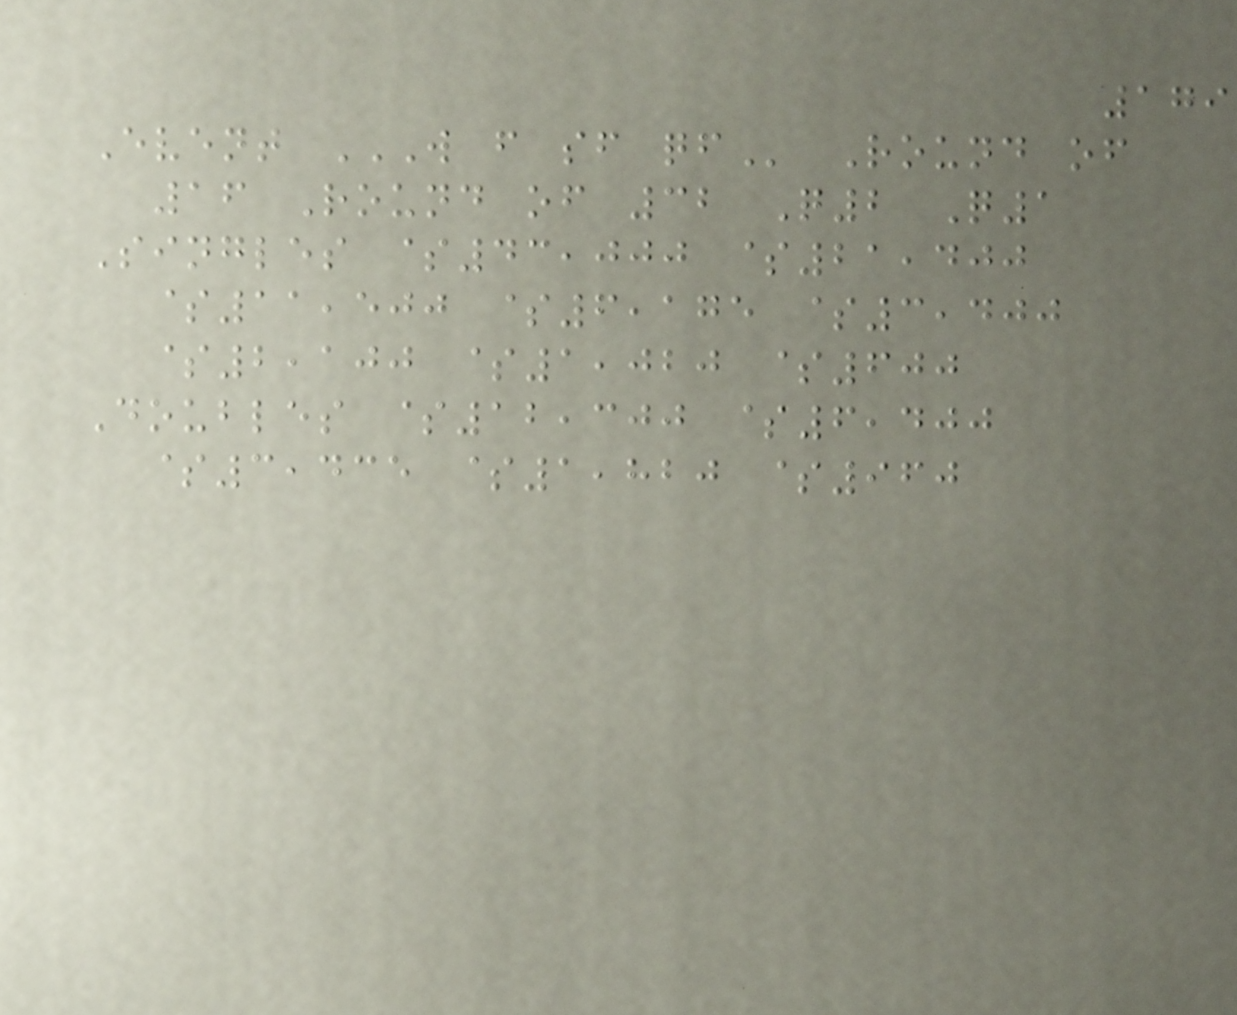179
Event W F SF QF Round of
16 Round of 32 Q2 Q1
Singles $43,000 $21,400
$11,500 $6,175 $3,400
$2,100 $1,020 $600
Doubles $12,300 $6,400
$3,435 $1,820 $960
